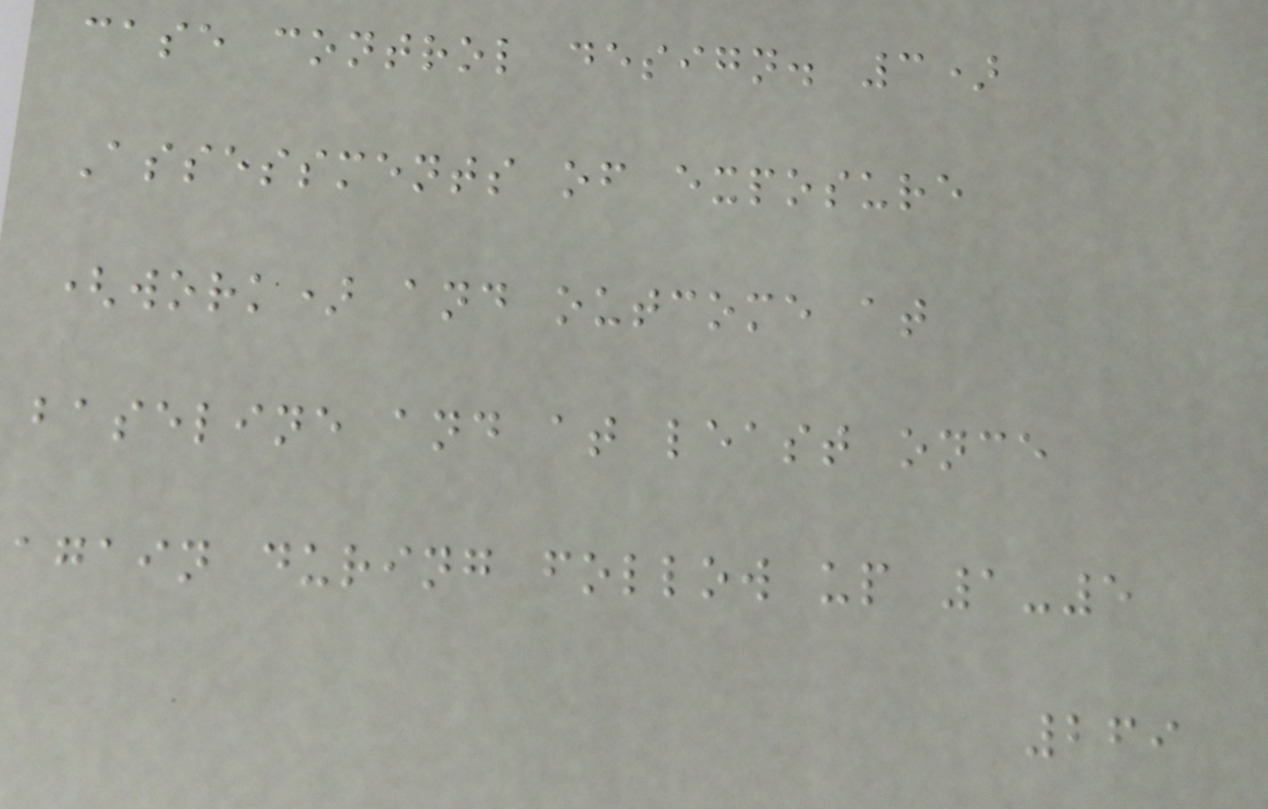case control design. 3)
Assessments of exposure
(work) and outcome at
baseline and at least once
again during follow up 1-5
269
